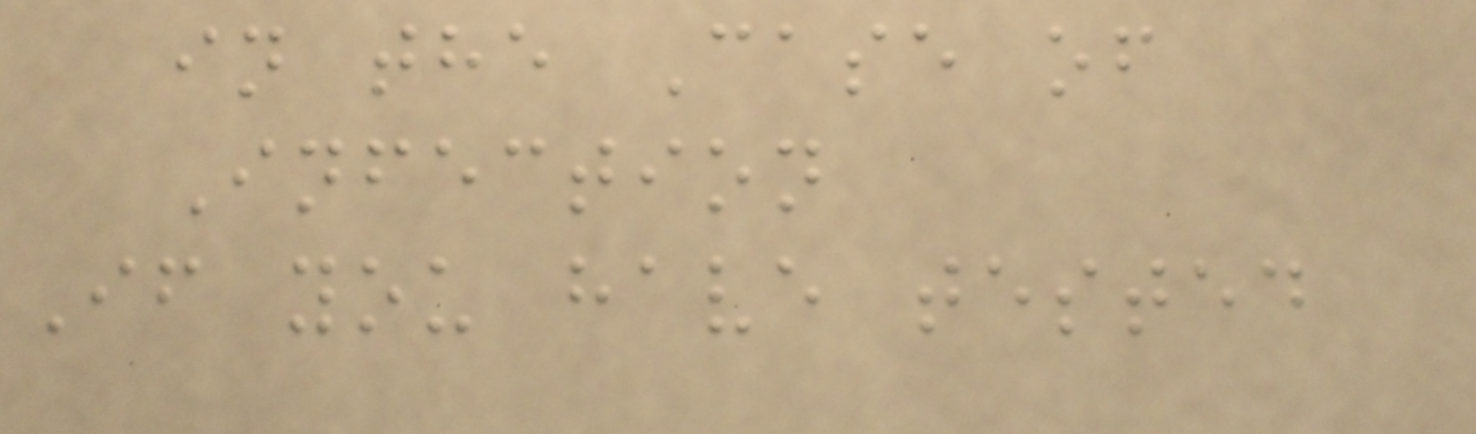in the Case of
Infection
If you have tested
